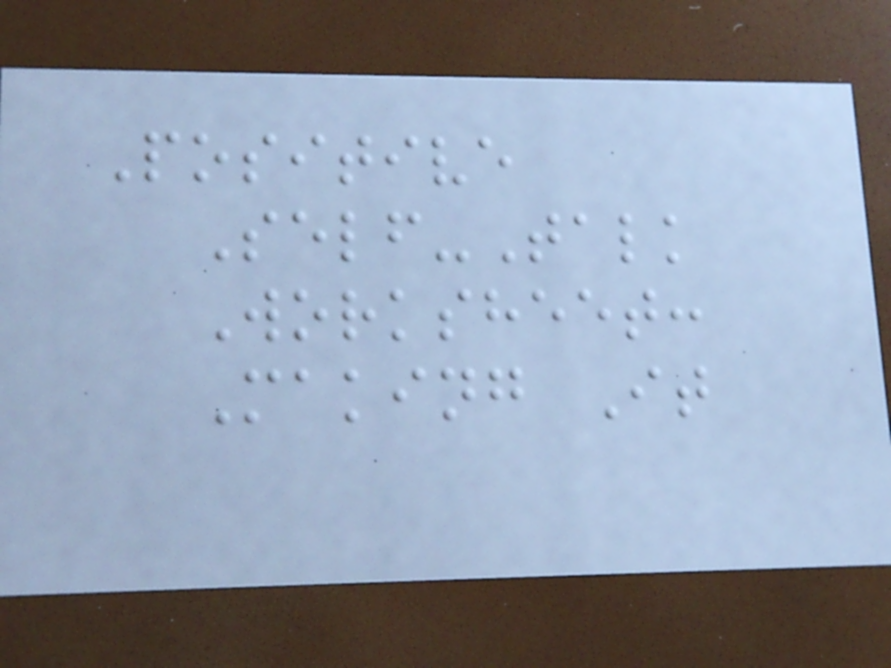Positive
Self-Talk
Worksheet:
Making It
